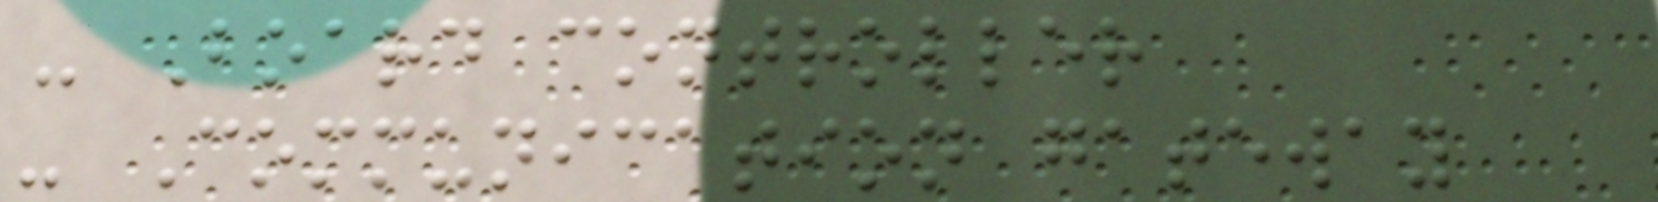- Board controller
- Communication gateway
